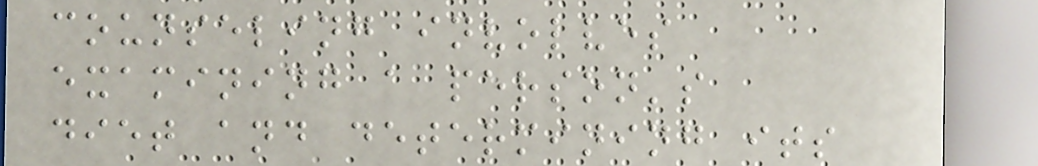counseling involves
examining a person's
diet and determining its
